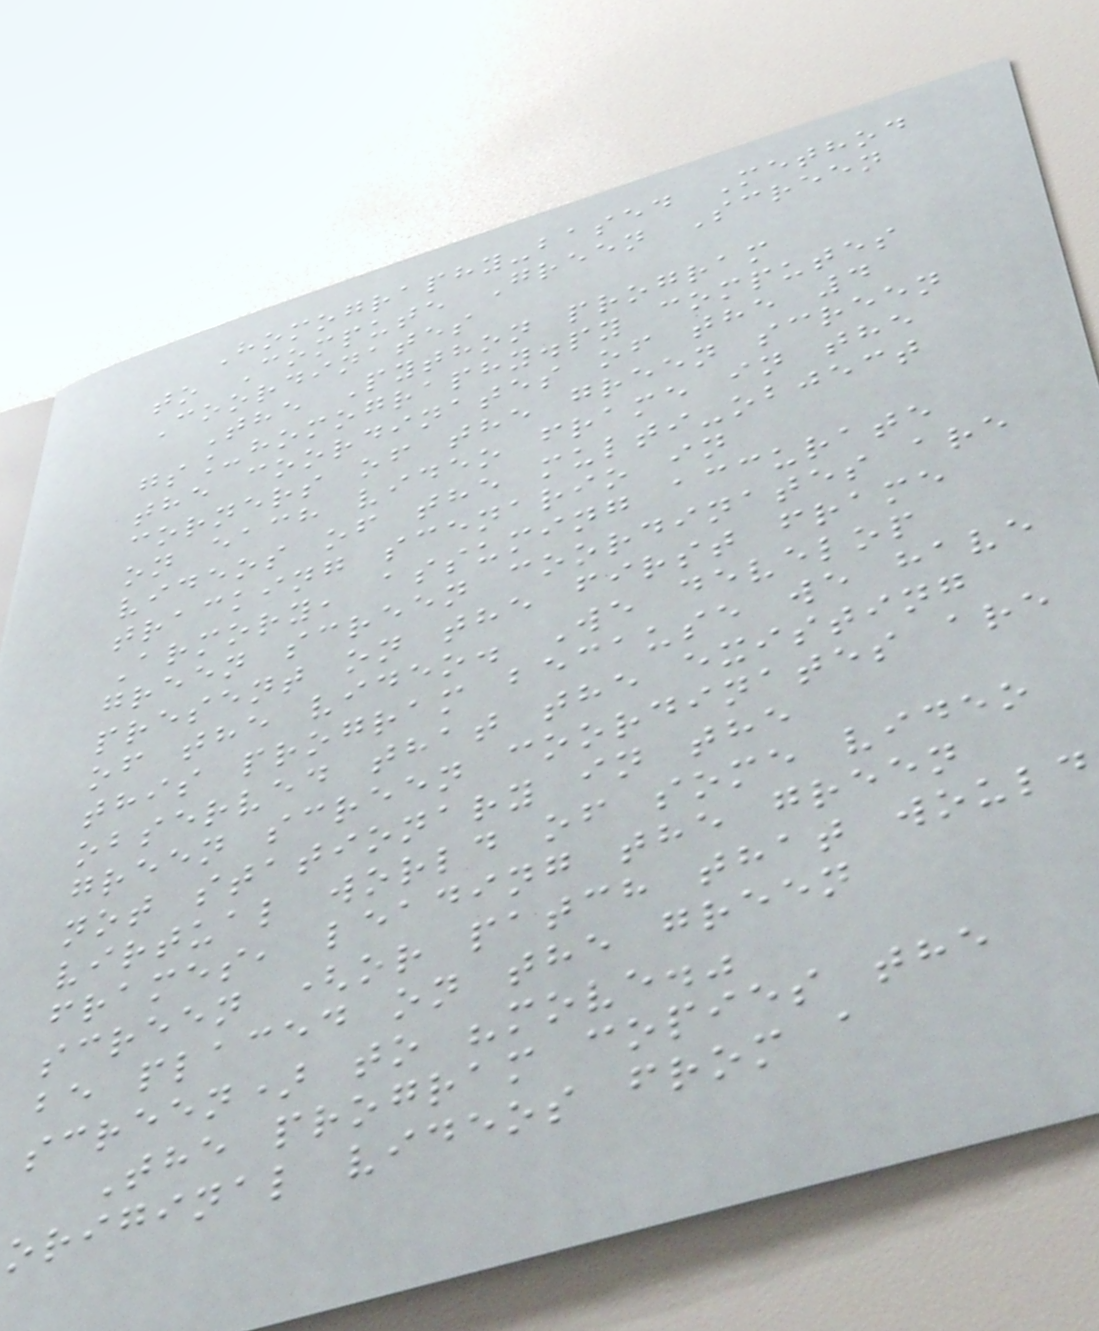Homography-based Method
to Compute Green Screen
Coordinates
The Python program
gs_homography.py computes
the coordinates of the 4
corners of the green screen
on each video frame in the
videos of the multi-object
tracking scenario in
Armory, assuming accurate
green screen coordinates are
present on the first frame
of the video. We develop
this program because we have
observed that the existing
green screen coordinates are
not stationary in the
virtual world of some video
frames, leading the green
screen (or patch that would
be placed on the green
screen) to "move."
The program copies the
original videos from a
